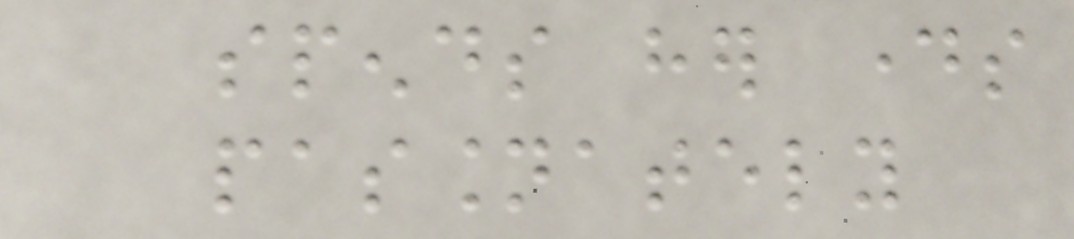spends her days
passionately
